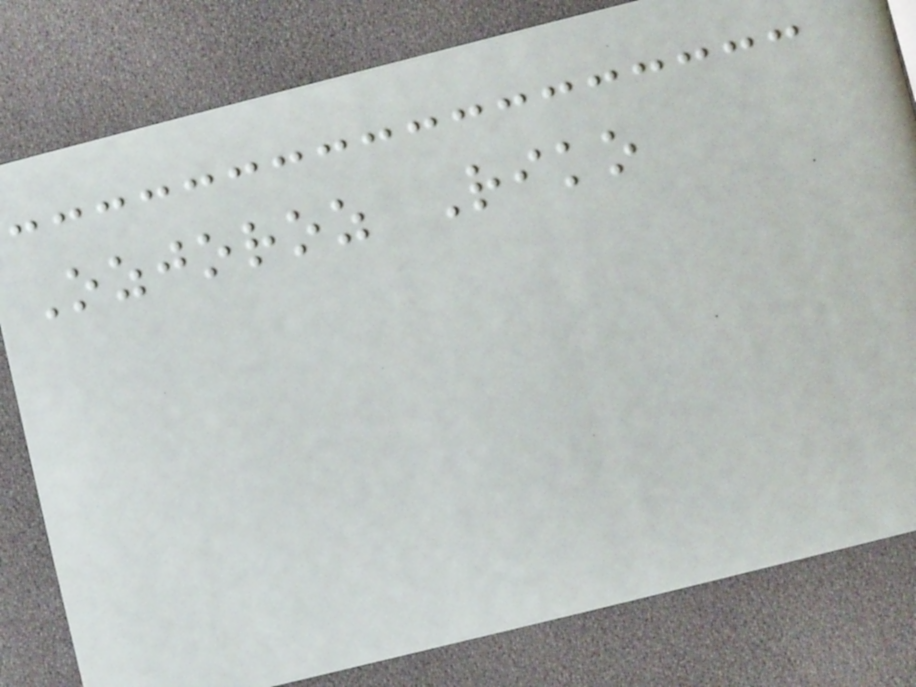Ozjoroz Riko
